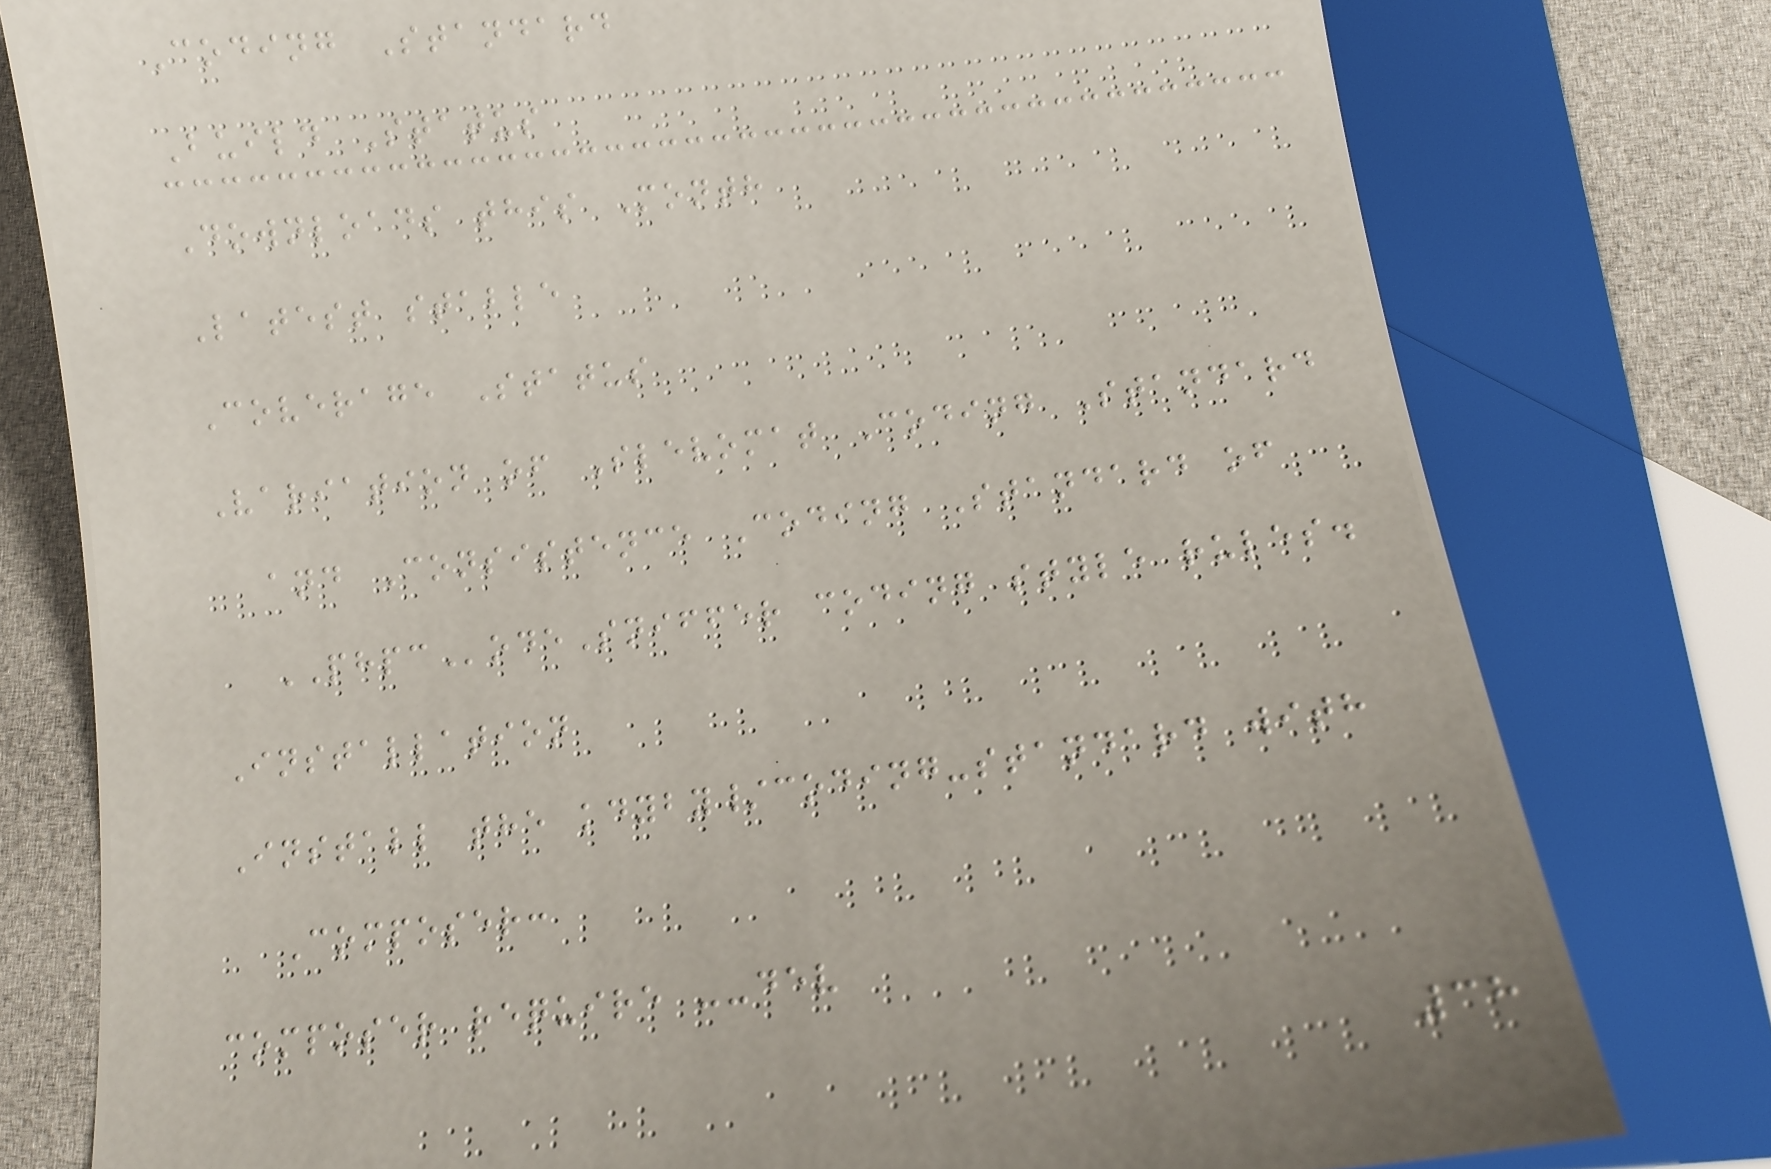Coding Standard
Build Status
Downloads this Month
Latest stable
Coverage Status
Variation of Slevomat Coding Standard
and Consistence Coding Standard of
PHPCodeSniffer coding style rules.
Installation
Install the kdyby/coding-standard with
Composer:
composer require --dev
38
